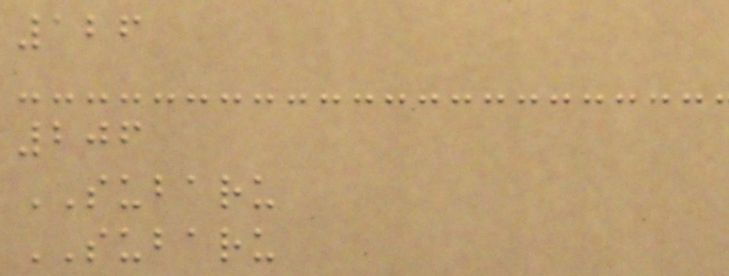126
206
SUBARU
SUBARU
